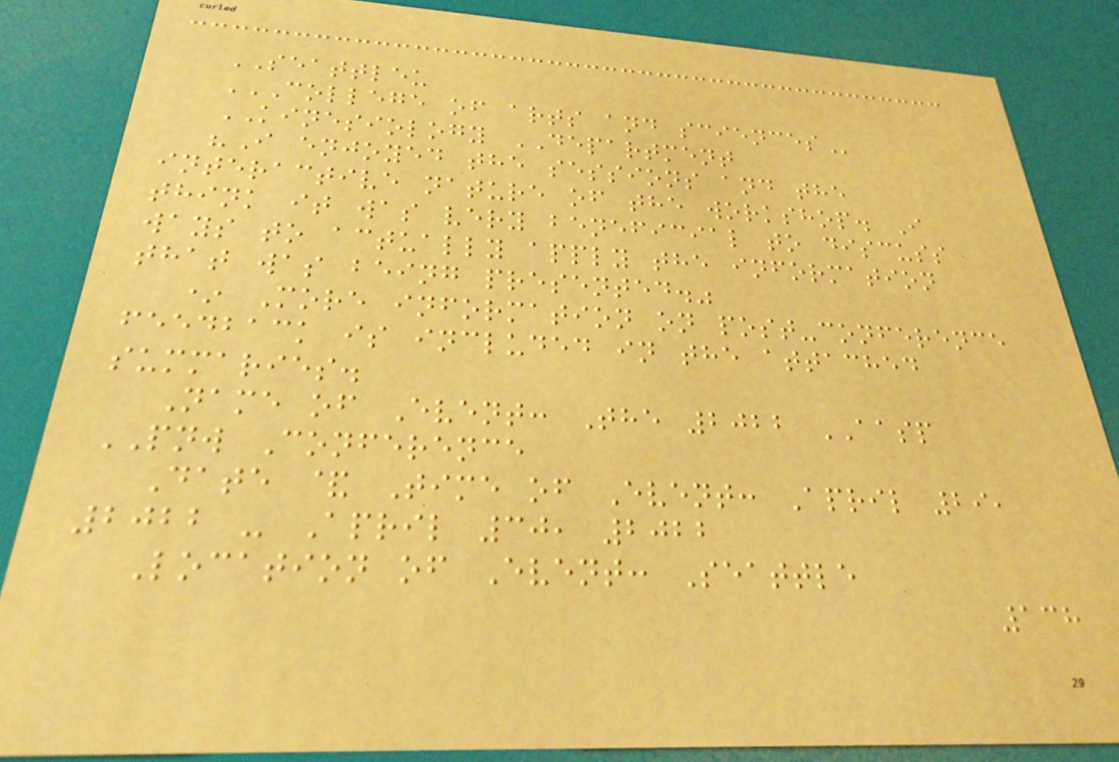SEATTLEU
COLLEGE OF ARTS AND SCIENCES
KINESIOLOGY DEPARTMENT
"I enjoyed the sessions and the
interactive nature of the workshop. I
think it was very beneficial to discuss
ways to actually apply the information
that was being presented."
* More information on post-conference
feedback is included in the attached
summaries.
Name of Event: The 2022 AASP
PNW Conference
Date & Time of Event: April 29,
2022 - April 30, 2022
Location of Event: Seattle
138
